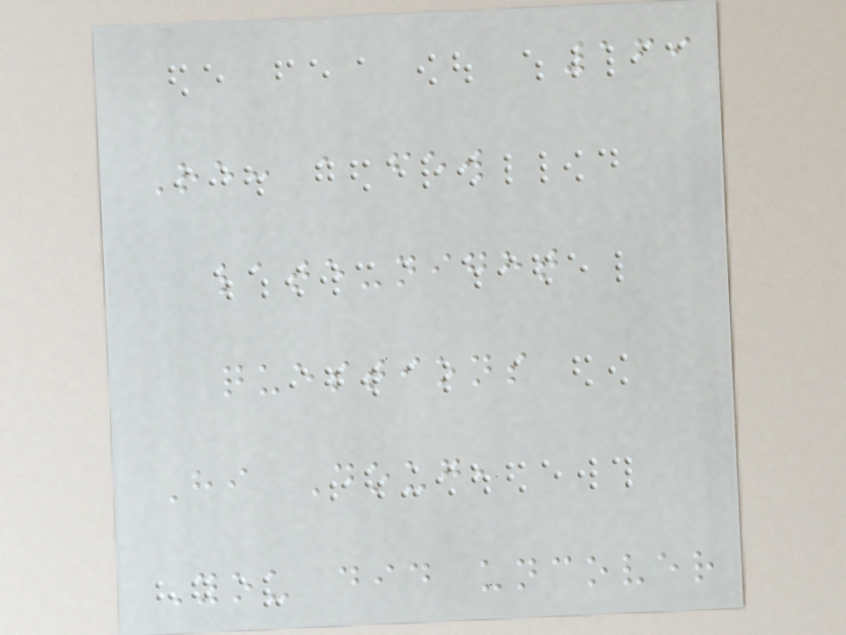169
Re: a few
late-night
questions
Hi Doug,
You did uncover
